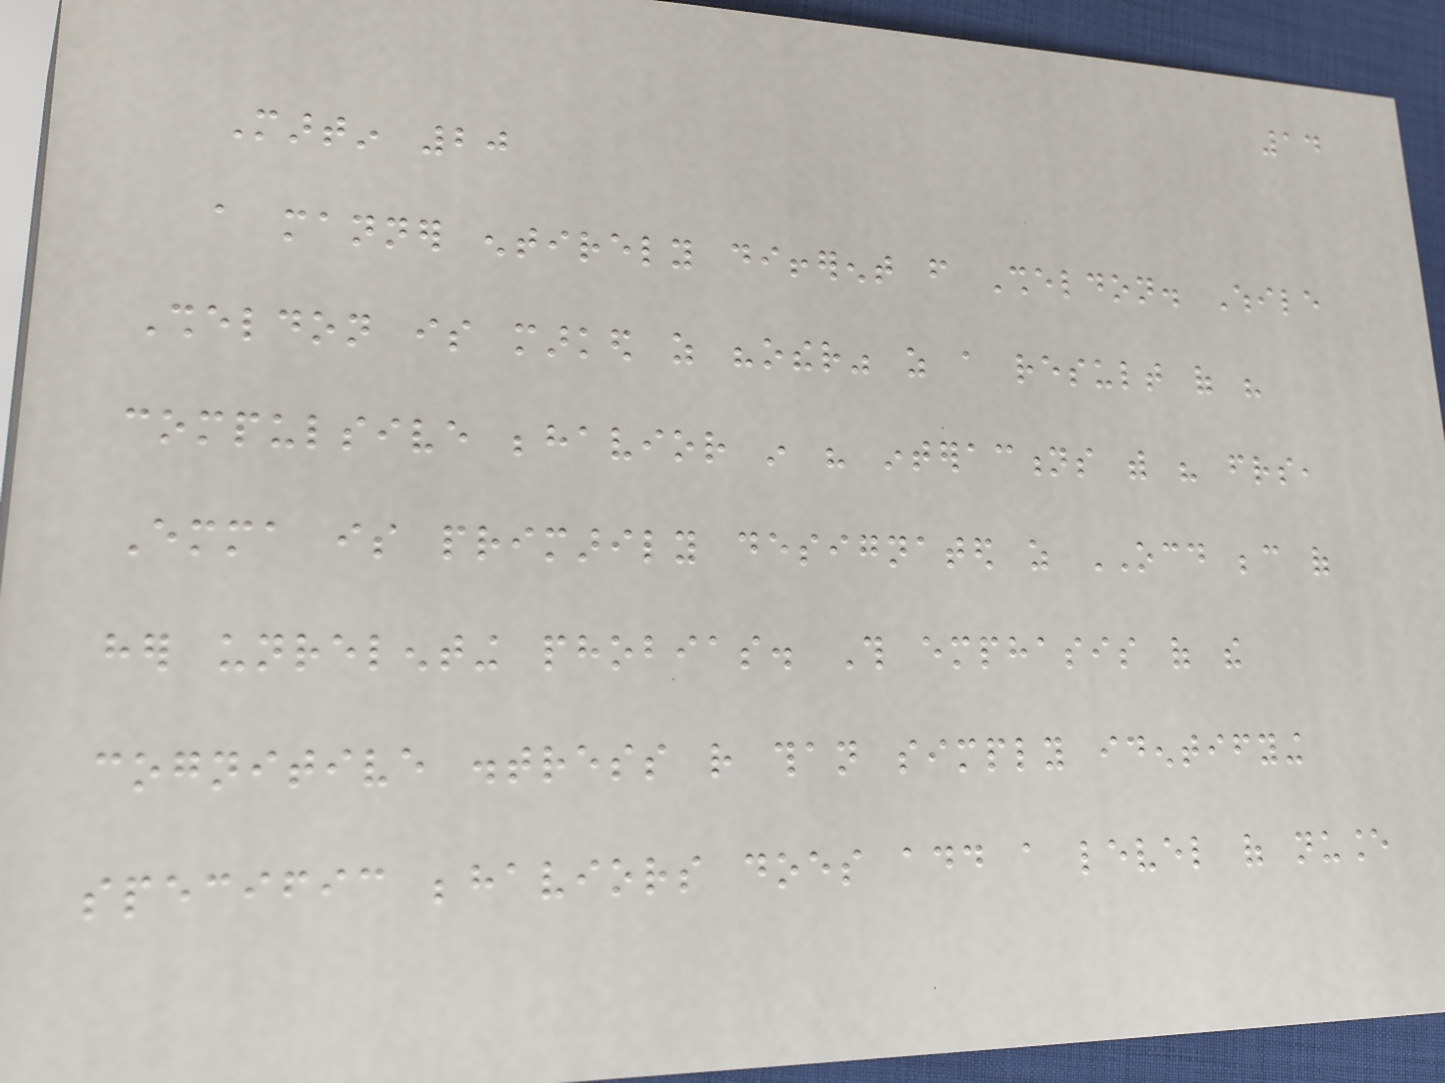14
Martin 20
a manner entirely different from Sheldon. While
Sheldon is marked as "other" as a result of his
compulsive behavior in his interactions with his friends,
Emma is primarily designated as OCD because of
her unrelenting phobias. This emphasis of the
cognitive distress rather than simply identifying
specific behaviors does add a level of nuance
